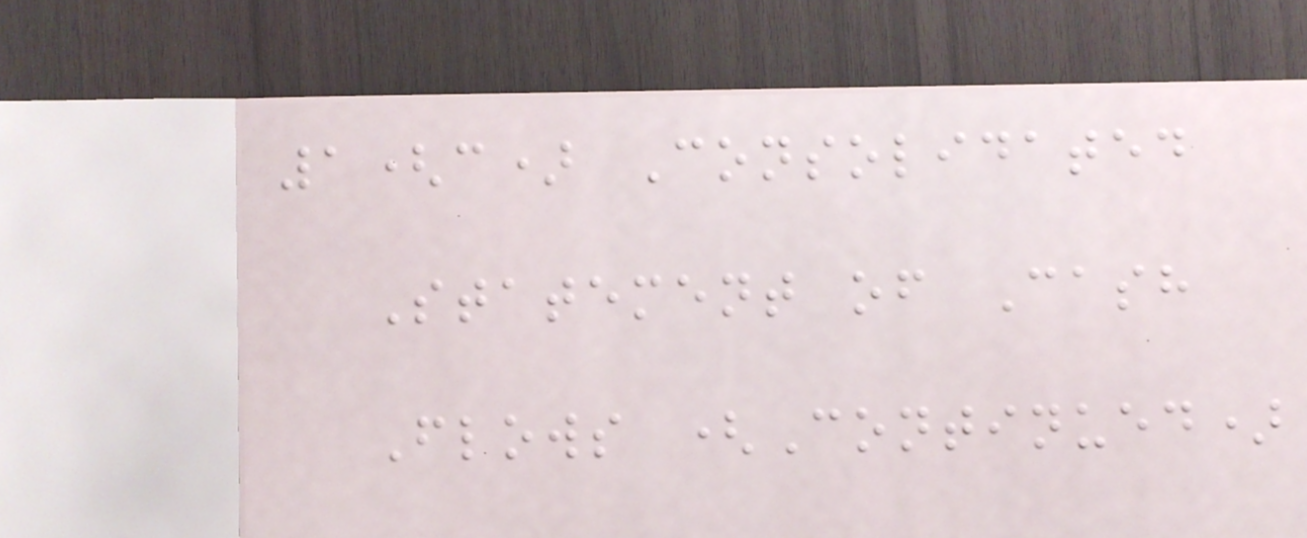1(c) Consolidated
Statement of Cash
Flows (Continued)
